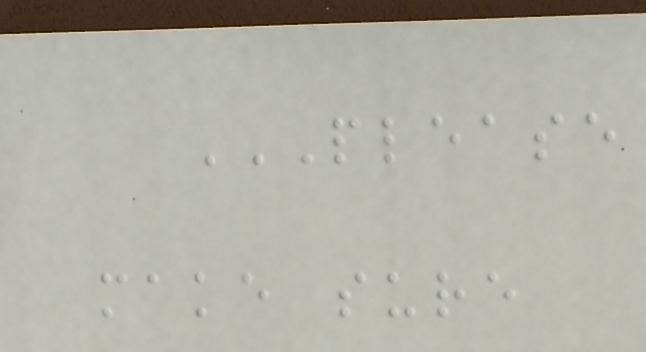PLEASE
MAKE SURE
